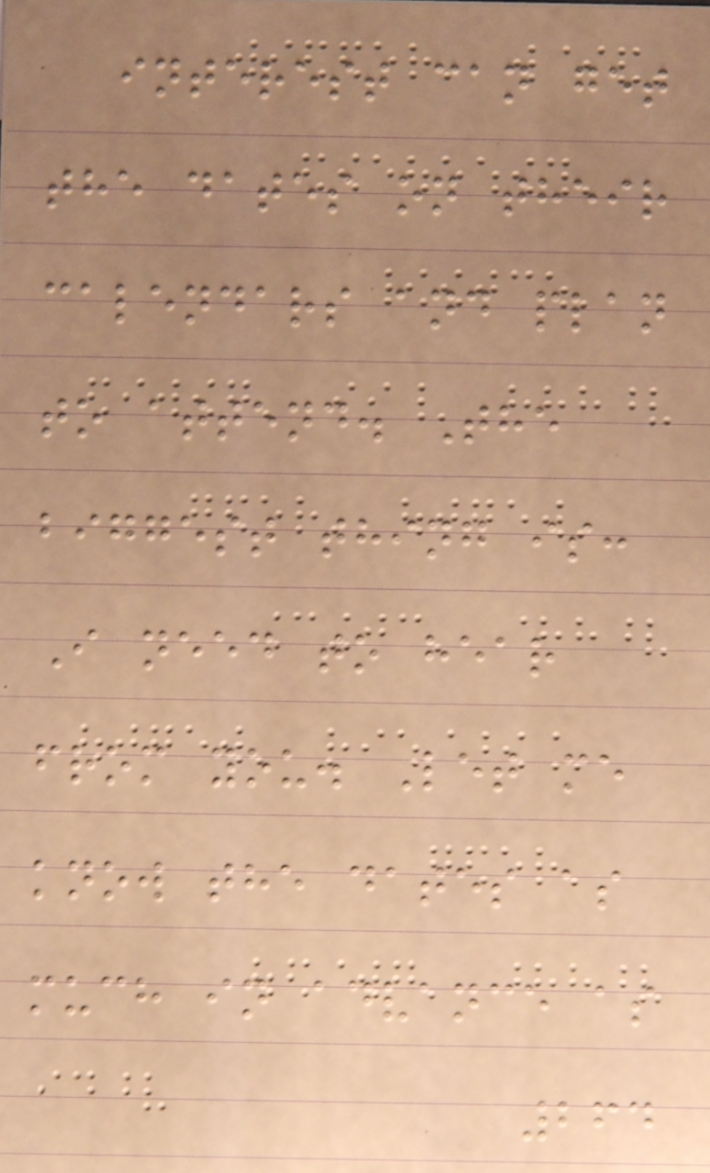interest can get
the dates on their
calendars and plan
to attend. The
biggest thing is:
I need to hear
from you. Let me
know the dates as
much in advance as
264
